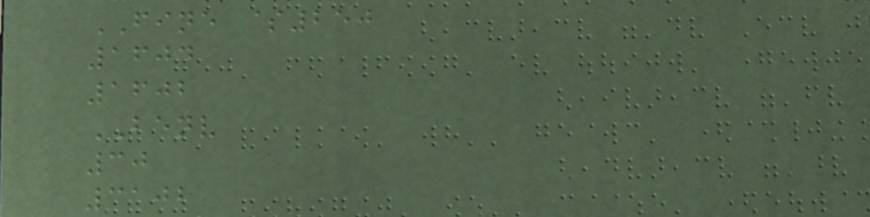FINE $250
1604
1602
BENV
30
3102
